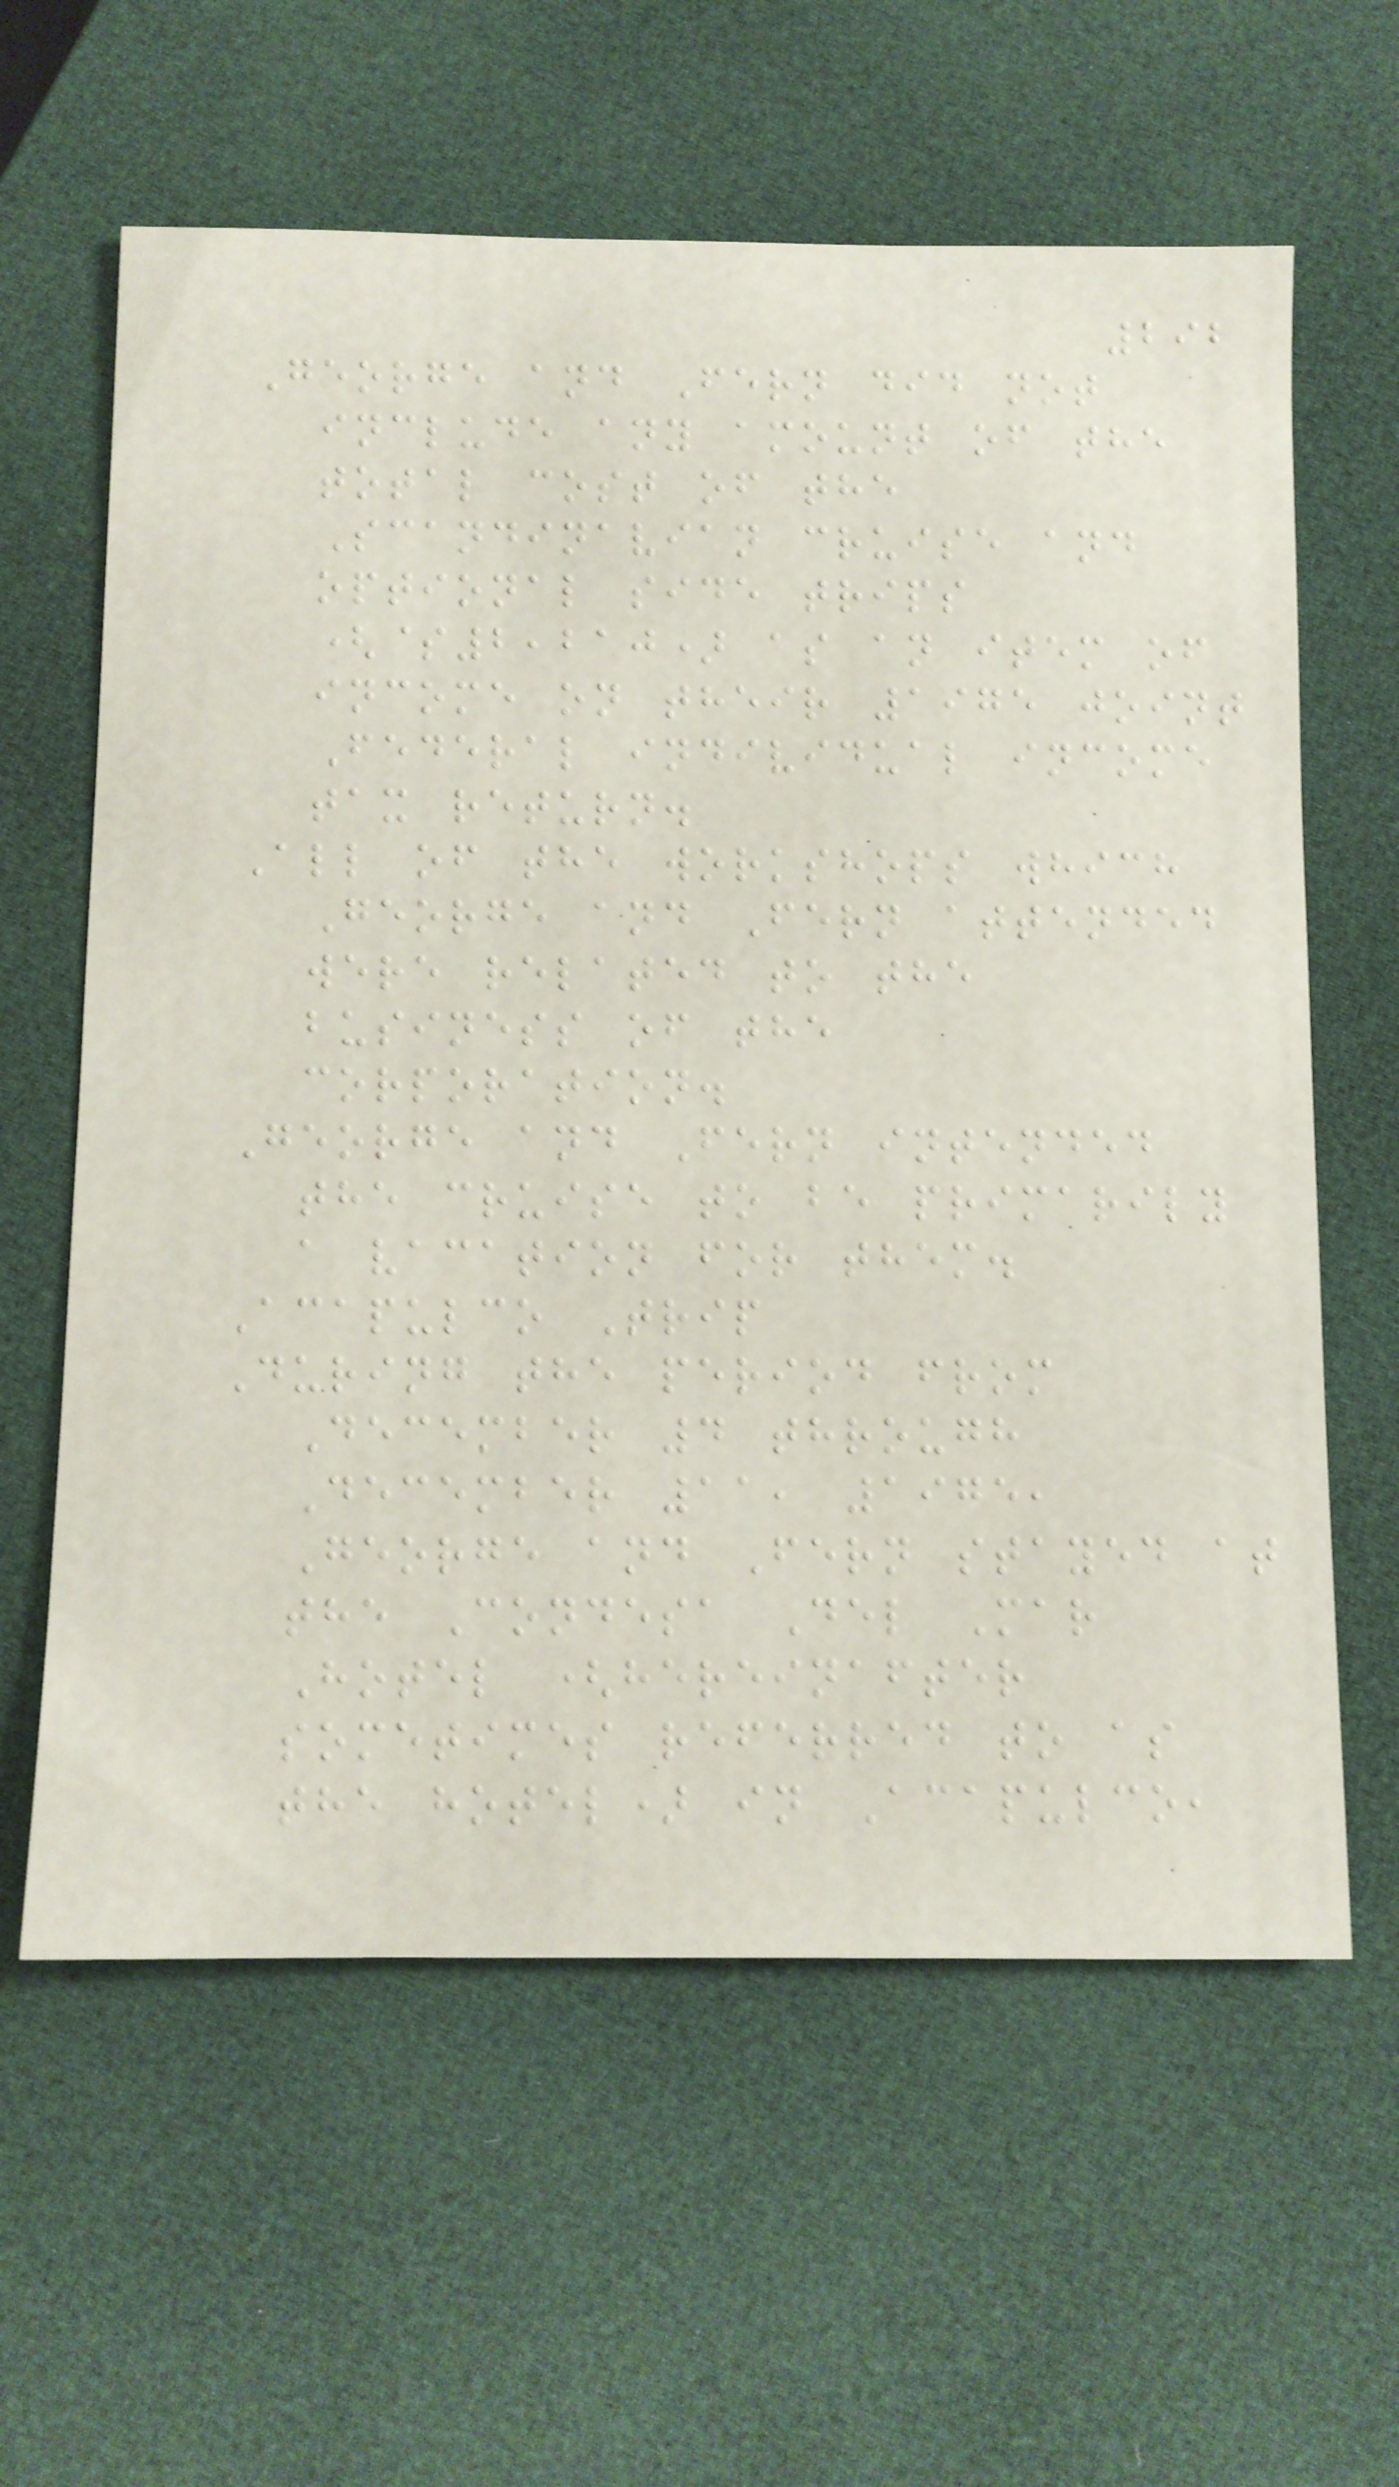292
George and Fern did not
include any amount of the
total cost of the
Scandinavian cruise and
optional side trips
($2,210) as an item of
income on their 1975 joint
Federal individual income
tax return.
All of the workshops which
George and Fern attended
were related to the
business of the
corporation.
George and Fern intended
the cruise to be primarily
a vacation for them.
Acapulco Trip
During the period from
December 4 through
December 11, 1975,
George and Fern stayed at
the Condesa Del Mar
Hotel (hereinafter
sometimes referred to as
the hotel) in Acapulco,
